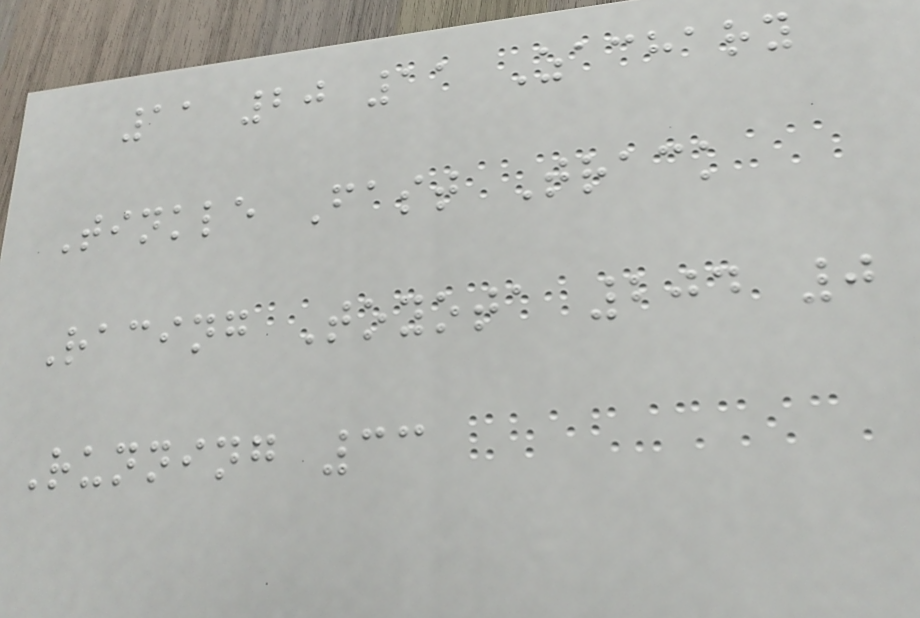11 20 11 Zachary
Tinkle Fast Track
Racing Toyota 204 0
Running 33
